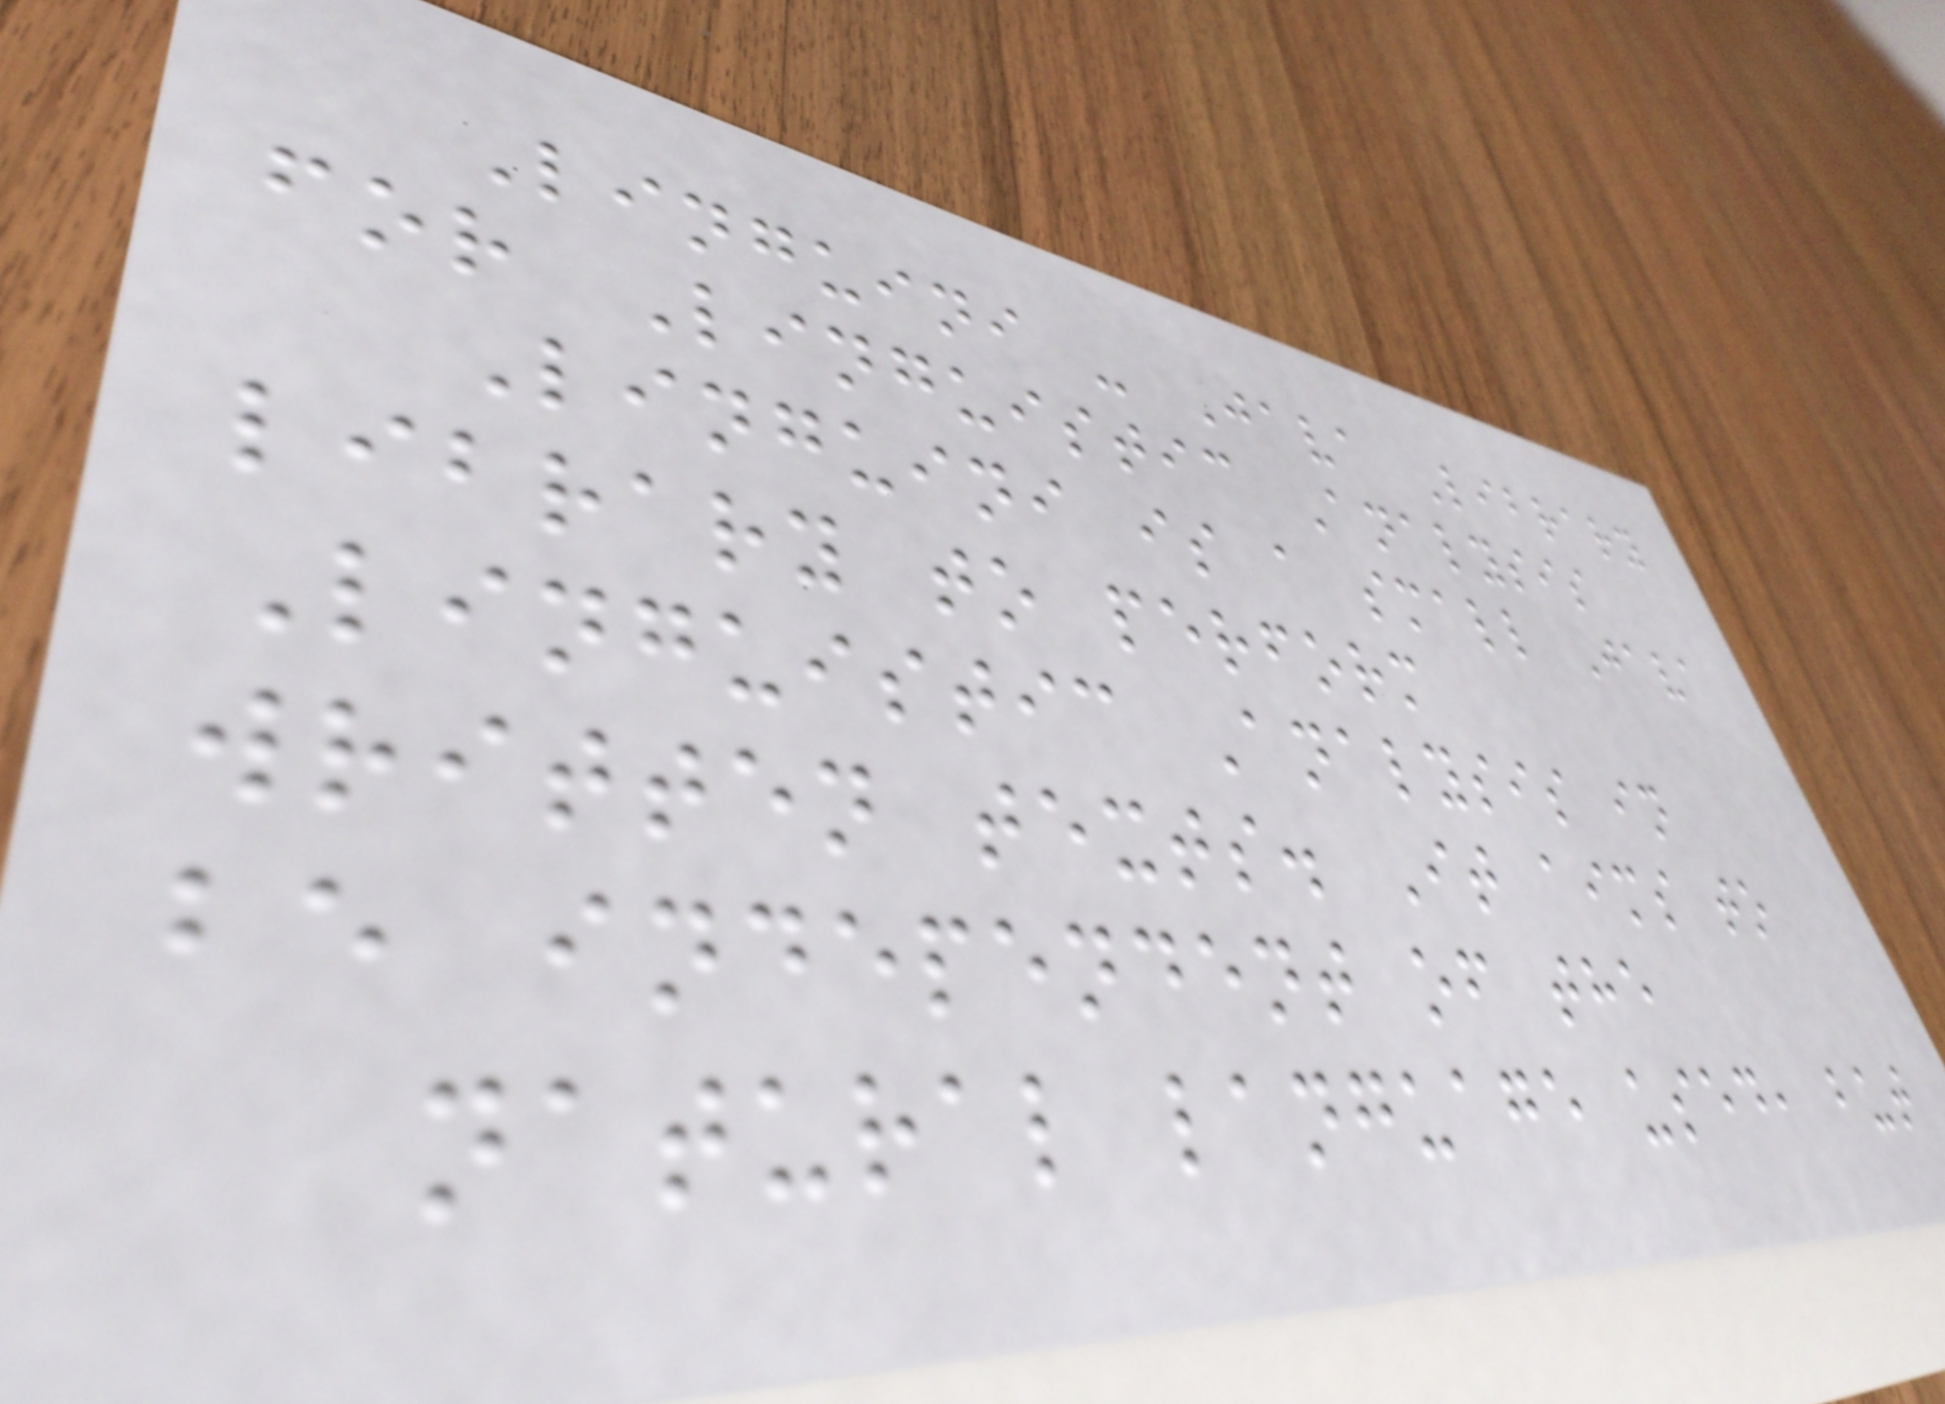Linguini - Java Library
for Linguistic Analysis
Linguini is a small Java
library to perform
Linguistic Analysis in
written texts. It aims to
be independent of the
natural language used, but
